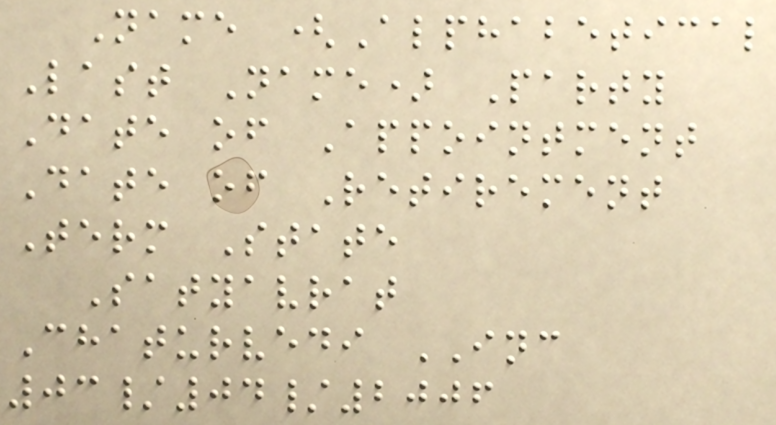Name (Alphabetical
Last Name) Party
Date of Appointment
Date of Retirement
Term State
Satyavrat
Chaturvedi INC
03/04/2006
